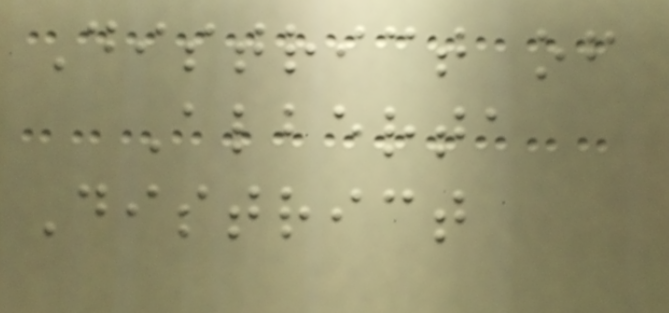District of
Alberta
District
